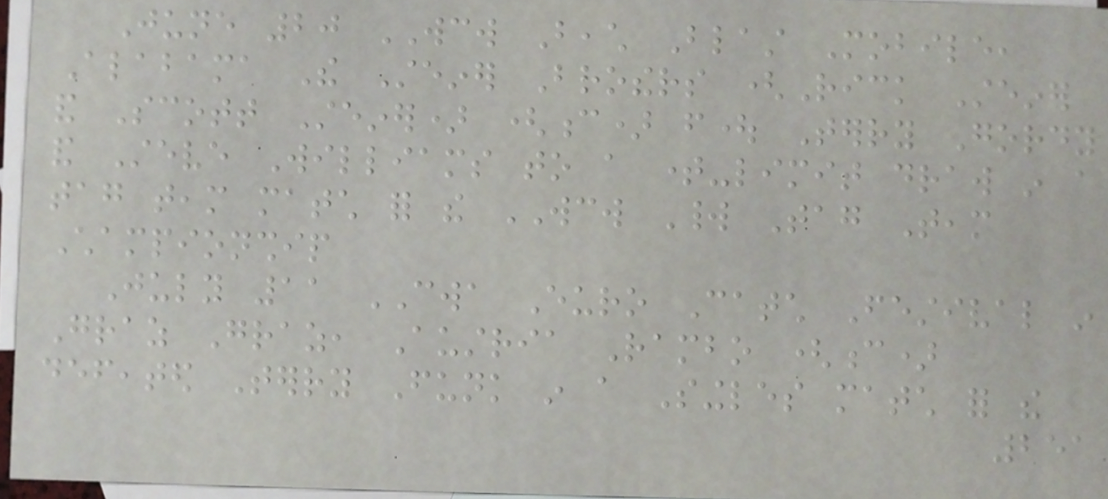June 20 WCW Beach Blast Mobile,
Alabama The Steiner Brothers (Rick Steiner
and Scott Steiner) (c) fought Terry Gordy
and Steve Williams to a time-limit draw in a
tag team match for the WCW World Tag Team
Championship
July 11 CWA Euro Catch Festival in
Graz Graz, Austria Rambo (c)
defeated Terry Funk in a Singles match for the
251
